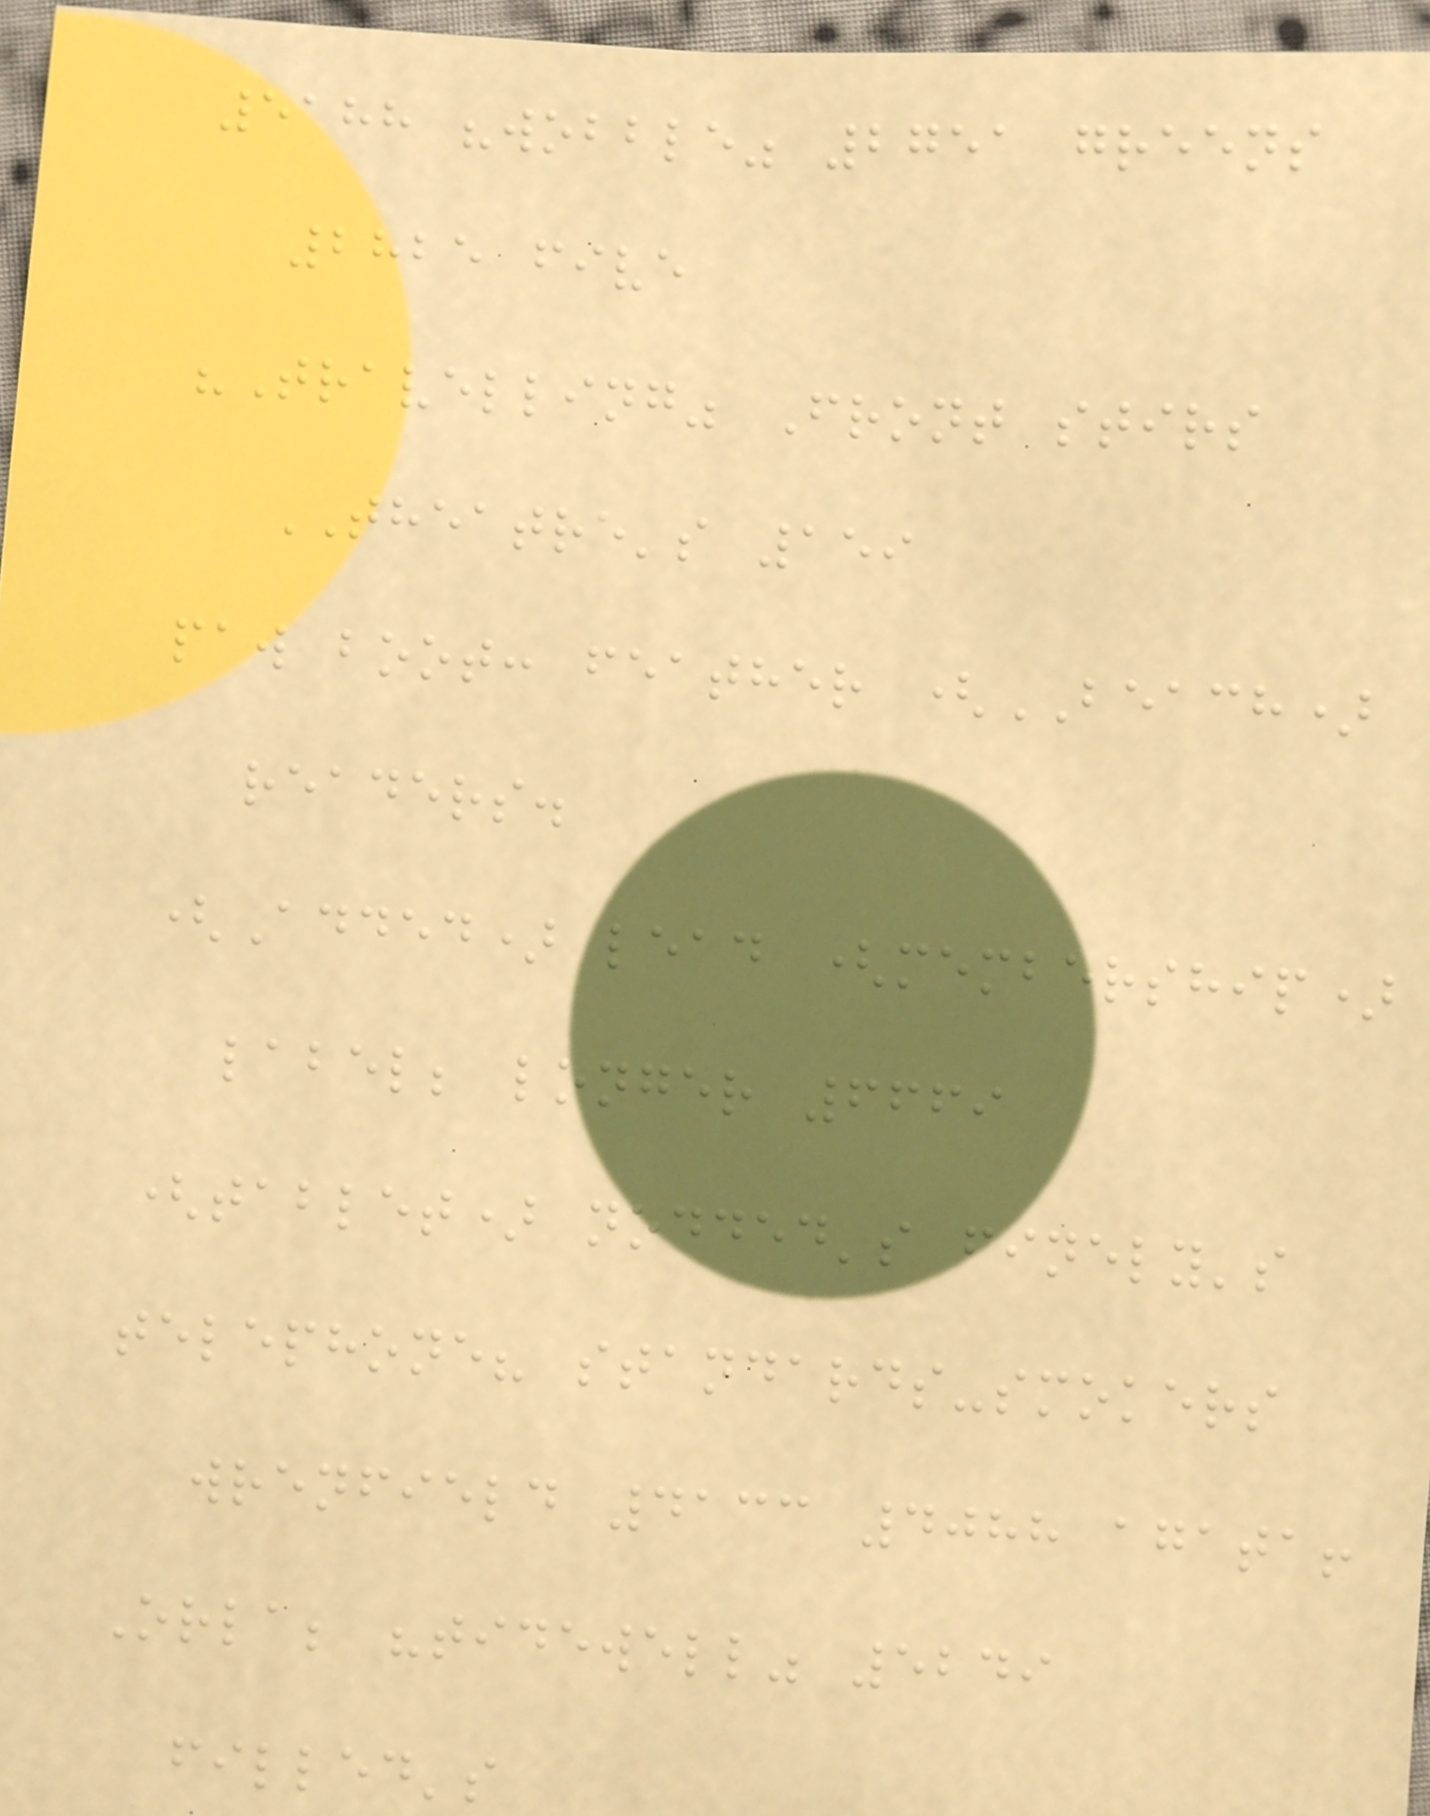5188 "wobble" 2751 greens
2825 five
"Travelling" Front stirs
THEATRE's 159
paw boot: feather (BEACH)
readers.
(Added) lead (membership)
label; longer 6669
(tablet) nodded's finely's
telephone? standards-smokers
wrenfield 4133 4088 agata!
Orla; "tidewell" 5249
filled's
